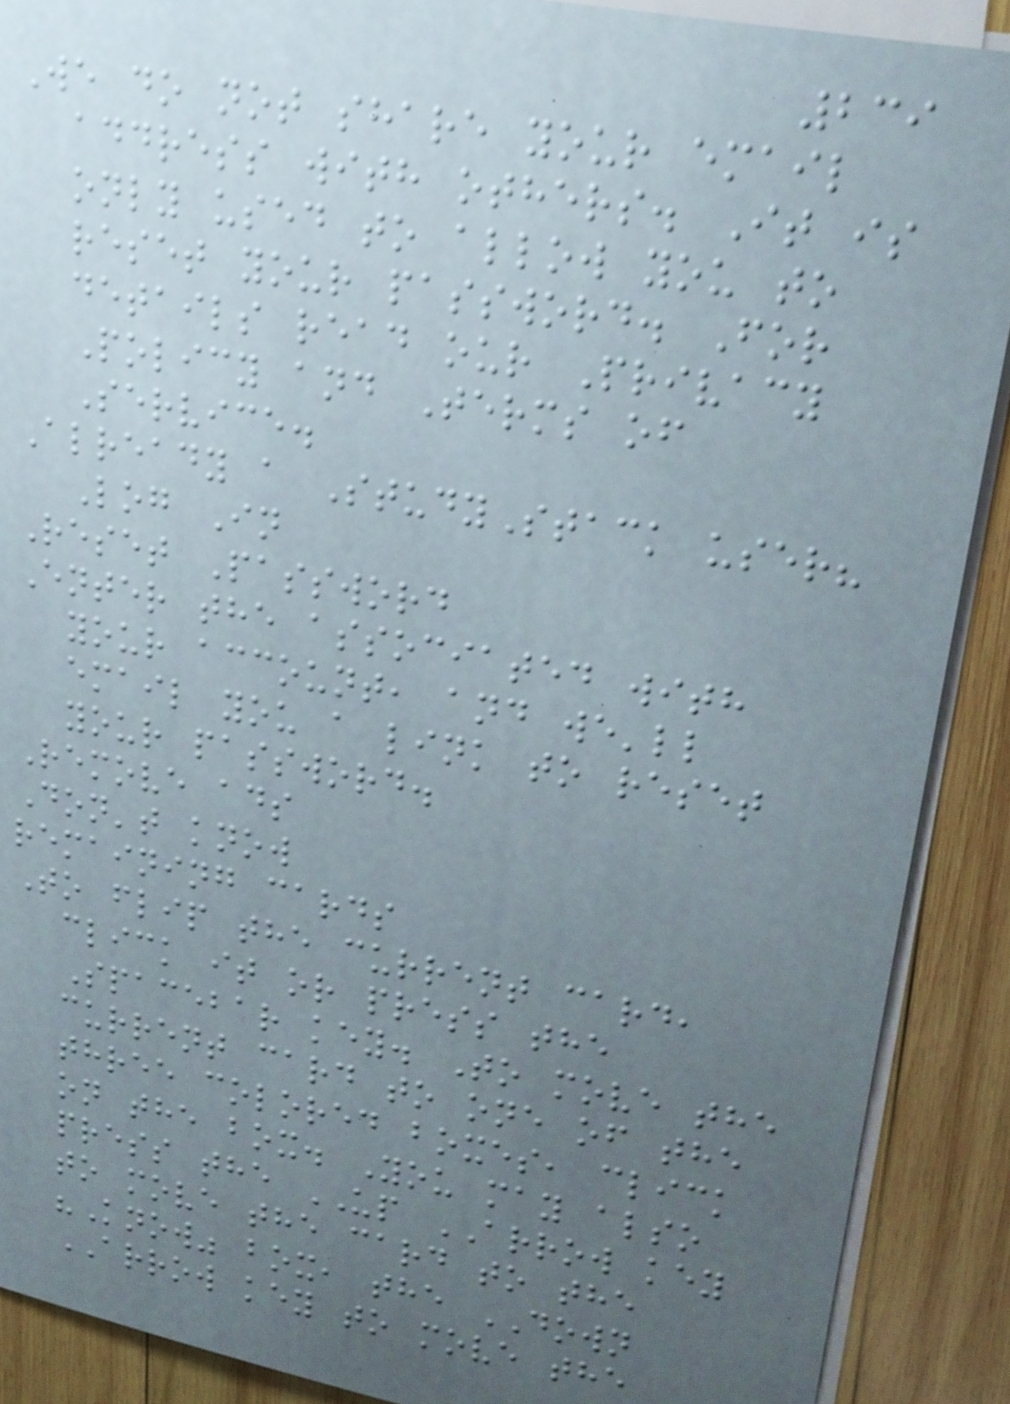239
We do not share your email
address with others. It is
only used to allow you to
reset your password. For
details read our Privacy
Policy and Terms of
Service.
Already a StudyStack user?
Log In
Reset Password
Enter the associated with
your account, and we'll
email you a link to reset
your password.
Remove ads
Don't know
remaining cards
To flip the current card,
click it or press the
Spacebar key. To move the
current card to one of the
three colored boxes, click
on the box. You may also
press the UP ARROW key
to move the card to the
"Know" box, the DOWN
ARROW key to move the
